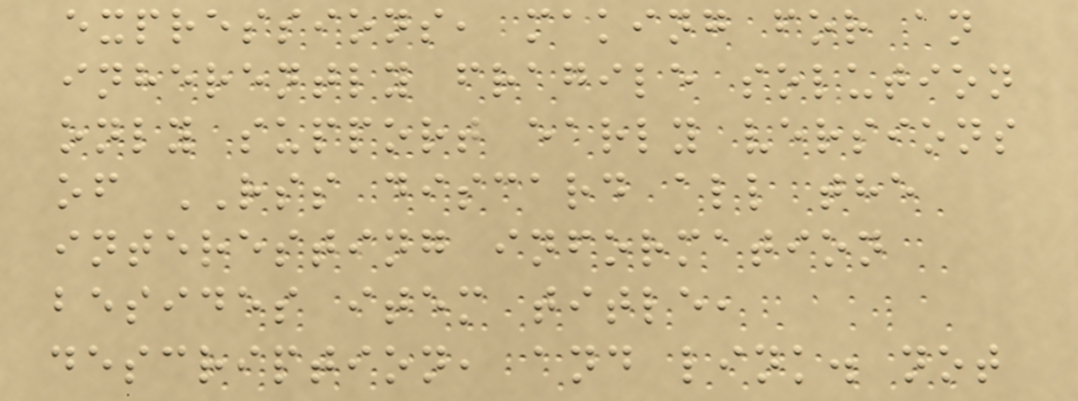expressions, making for an
inherently fragile solution
only support early versions
of RSS discard all the
interesting information
besides item title,
description, and link. not
